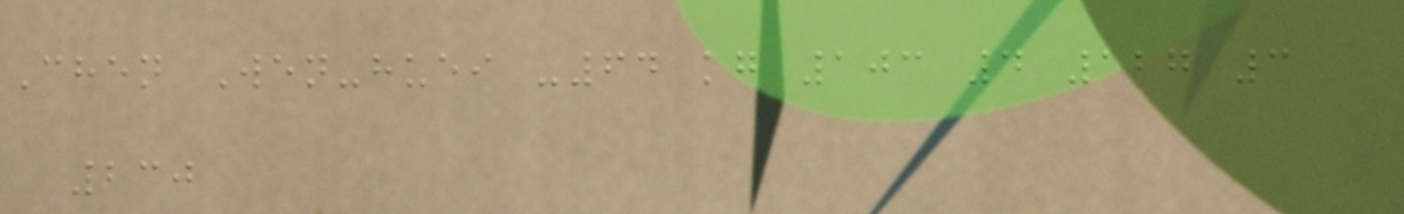Chen Wen-huei -64 kg 103 4 127 3
230
